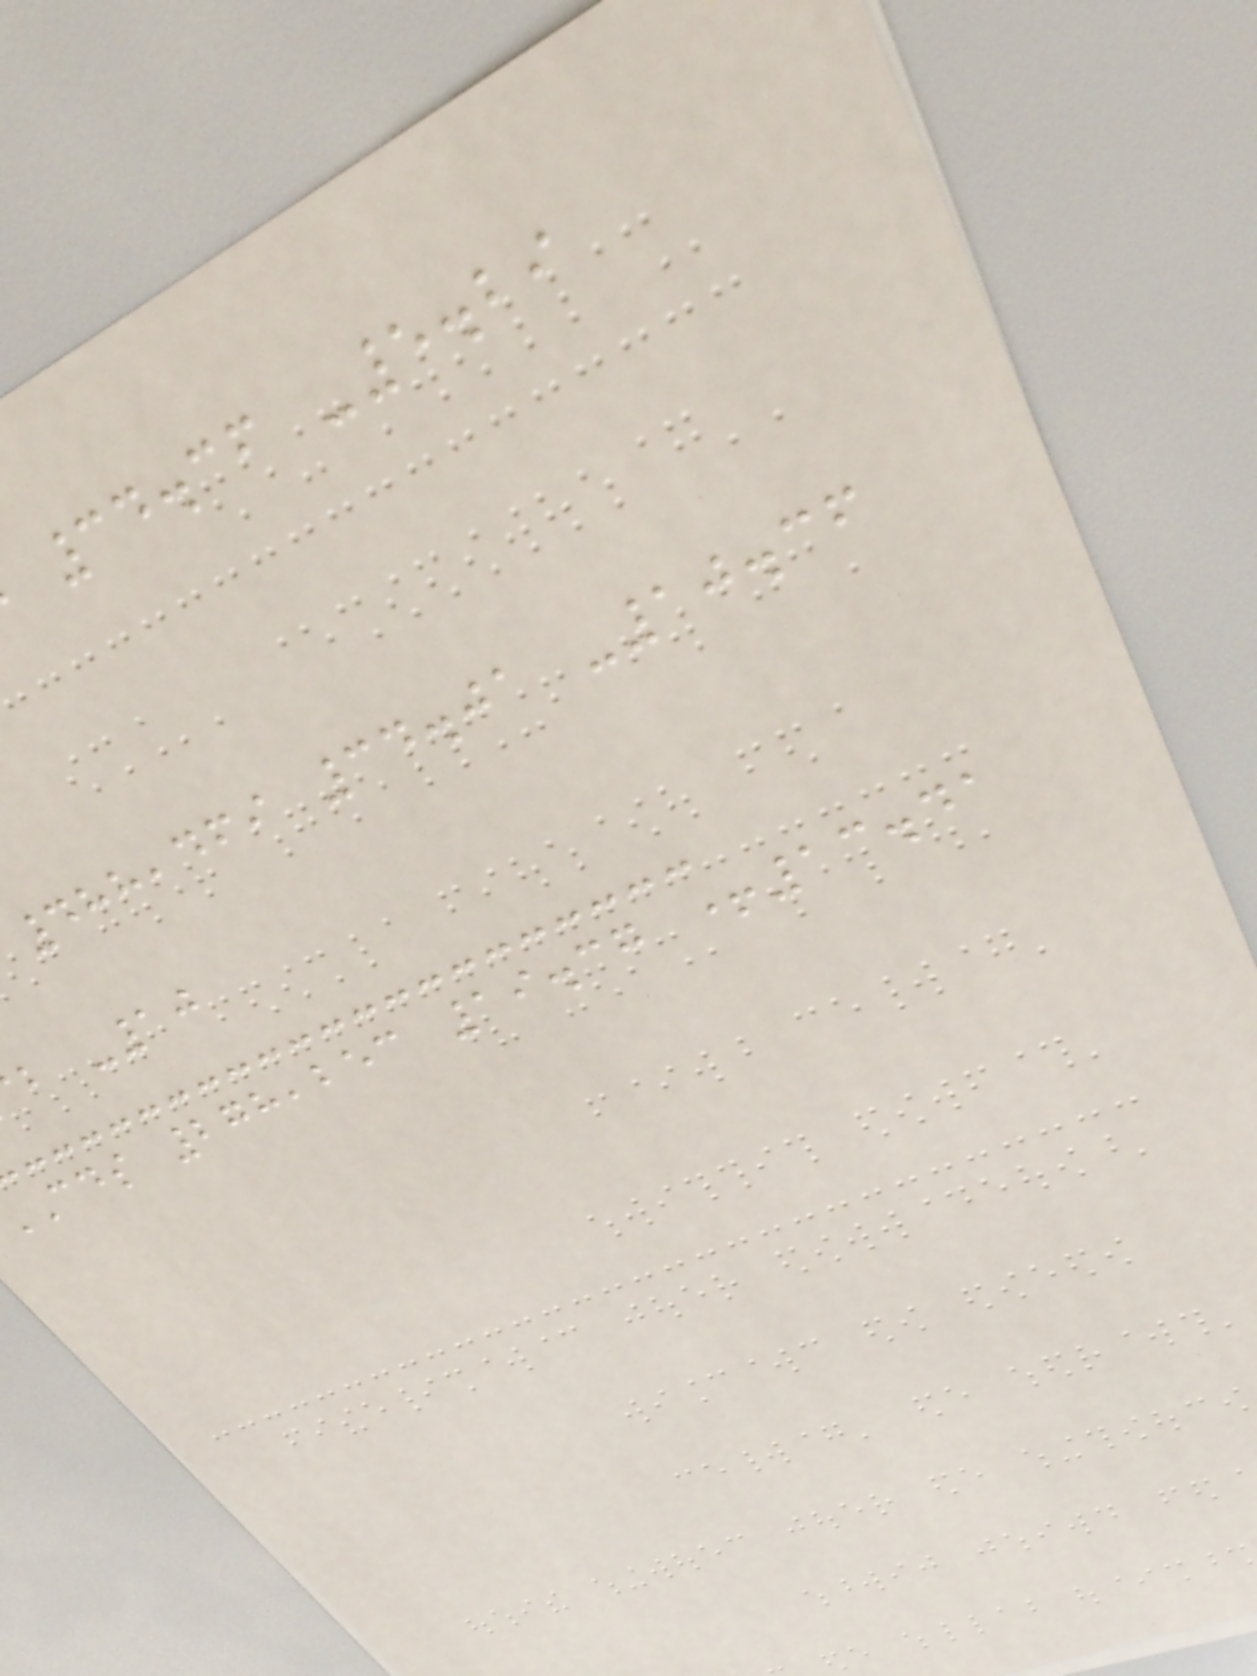34.36 -5.29
488,469 34.01 -10.36
b -10
cds 278,253 19.37 +13.41
